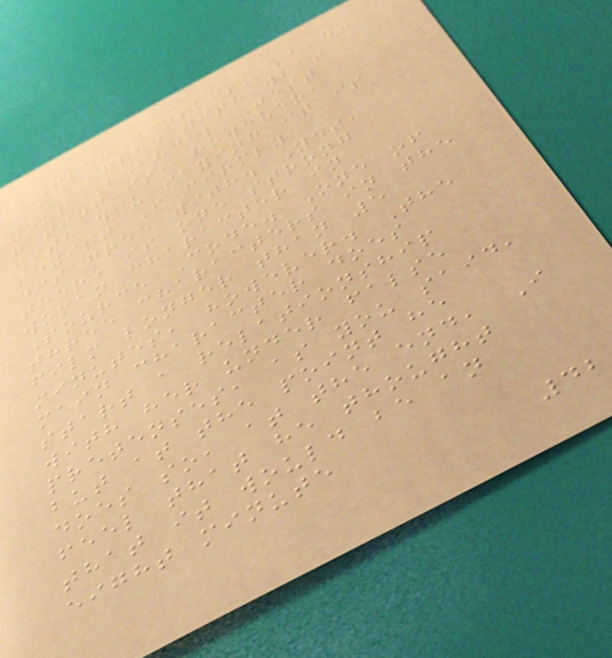GregDinskisk said:
I agree with what
your Bechdel Test
rating is, however,
with you saying it is
sexist I firmly
disagree with. Yes,
there is one strong
woman character in
Source Code. One of
three characters in the
film longer than 5
minutes, however. The
main character does
start a relationship
with her under false
pretenses, as you said,
but at the point he
does so, at the end, I
feel that he thought
that it would be an
eight minute
42
